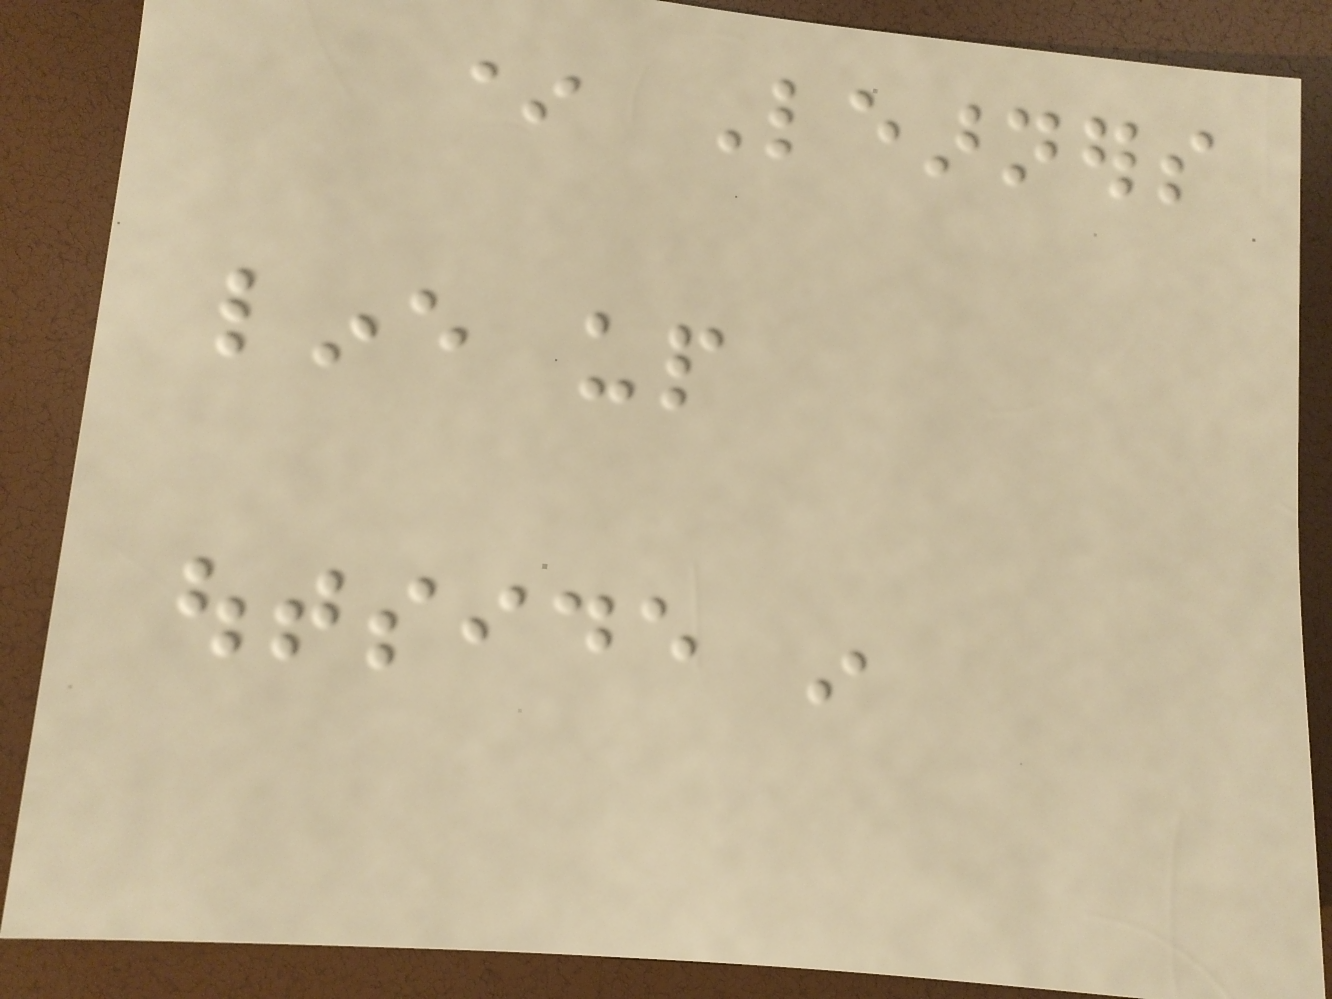* Learners
line up
outside in
